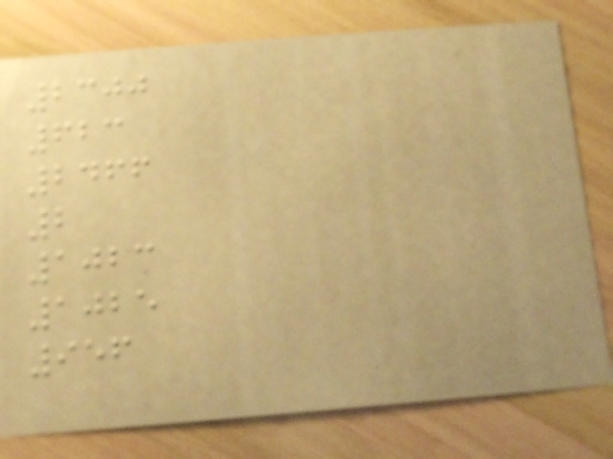2300
623
2466
2
1023
1025
956
